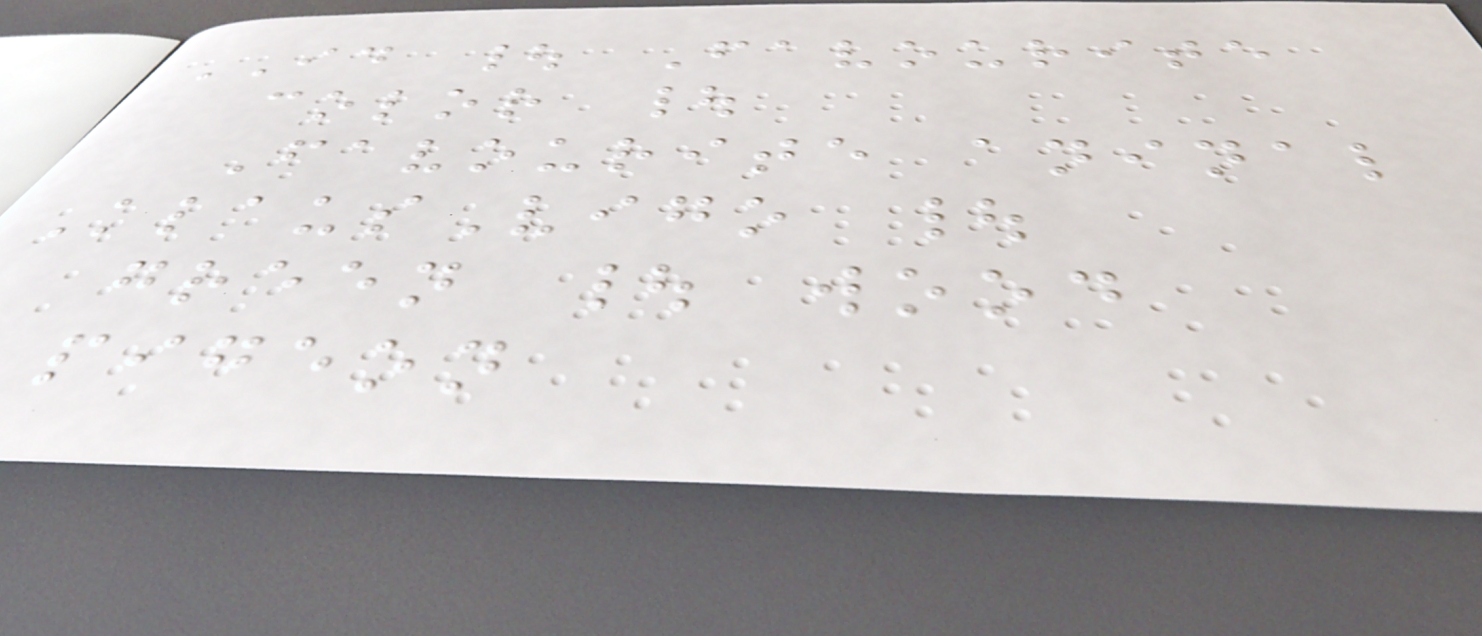ID | Favourite
color |
Favourite aninal
KlausVigo |
green | wood
pigeon
